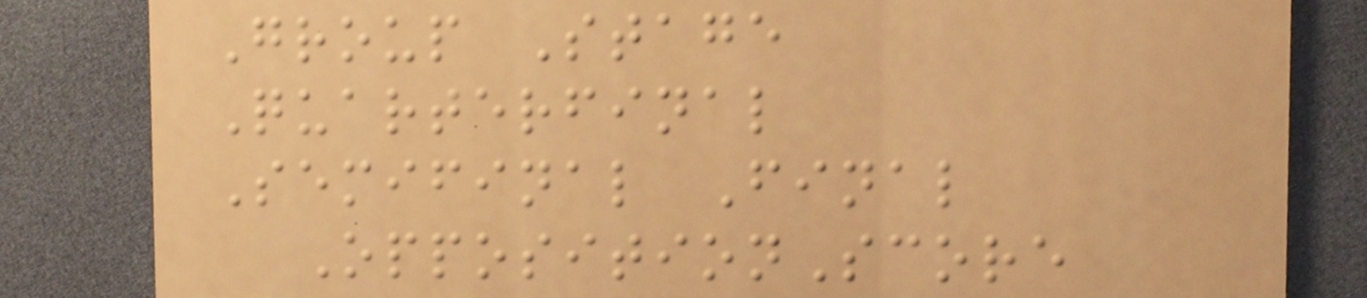Group Stage
Quarterfinal
Semifinal Final
OppositionScore
